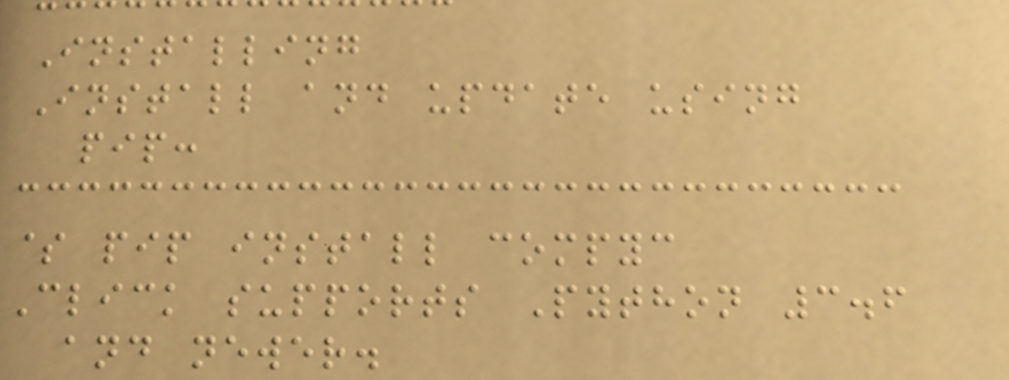Installing
Install and update using
pip:
$ pip install compyc
Click supports Python 3.6
and newer.
